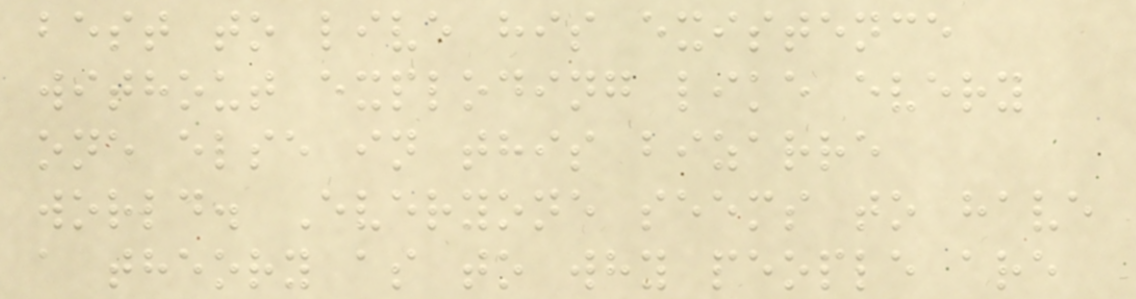best to live his existence
without exploding like every
one else in this bizarre
world. Everyone seems to have
a theory as to why people are
